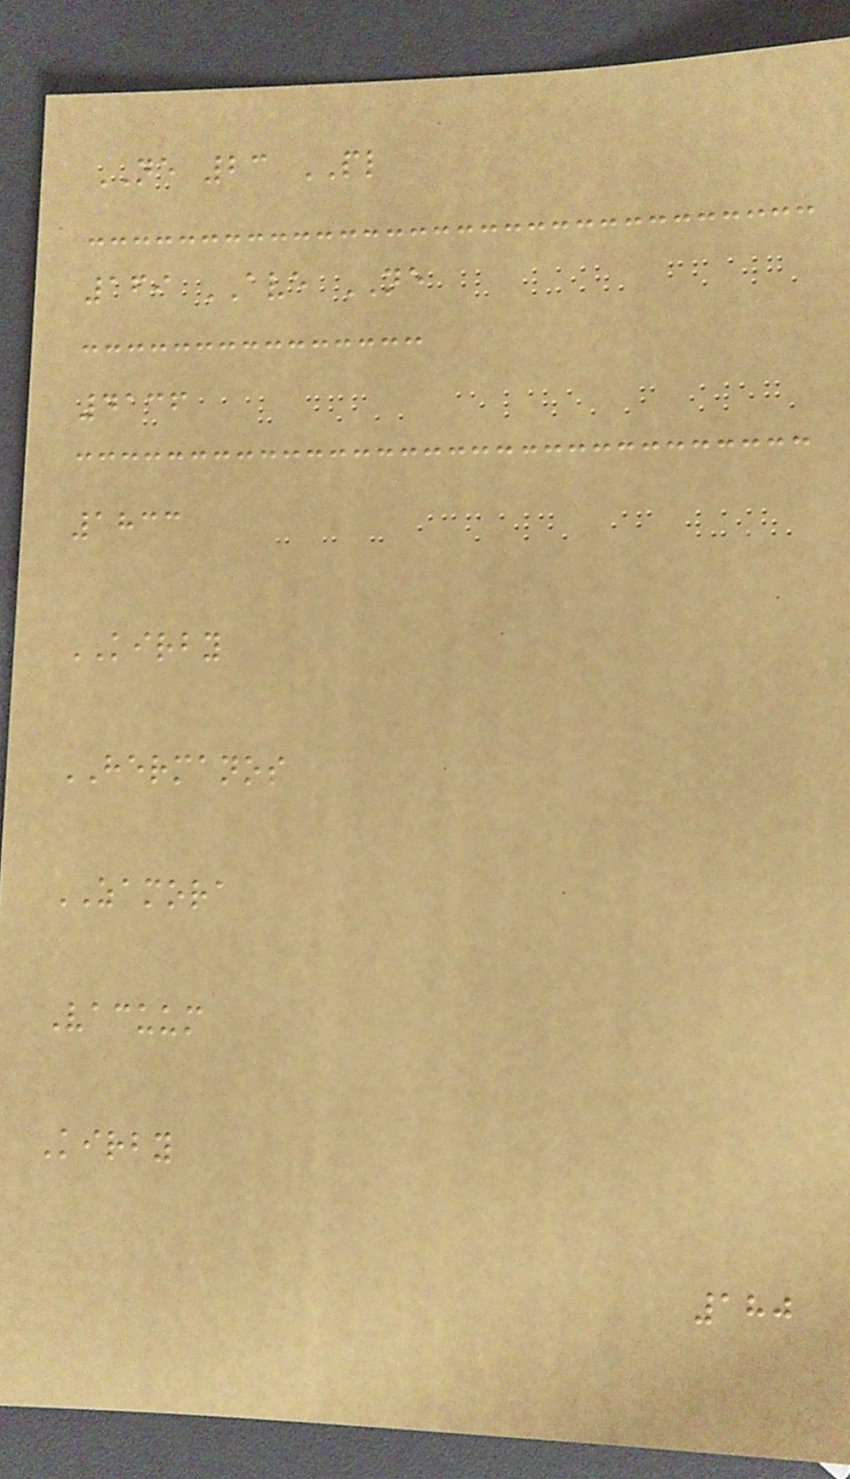NE 23 PL
169 AVE NE
4136
1833
KIRBY
HERMANOS
ZAMORA
Vacuum
Kirby
180
